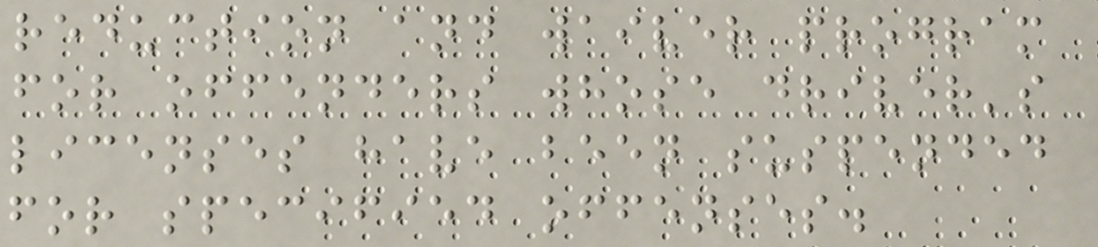reduction and waiver program
for offenders whose driver's
licenses have been suspended
for specified offenses.
